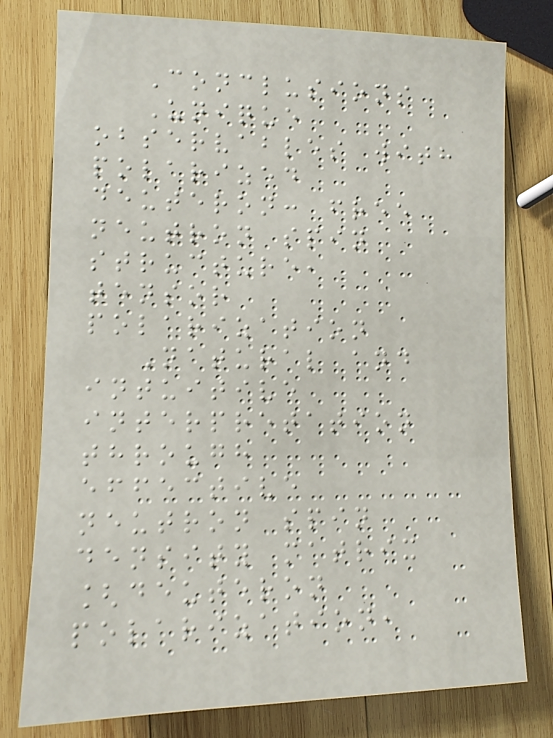Conclusions
Unique
observables with
polarized
deuteron: free
neutron spin
structure,
tensor
polarization
Natural and
intuitive
interpretation
through
effective
neutron spin
density matrix
[deuteron
polarization,
